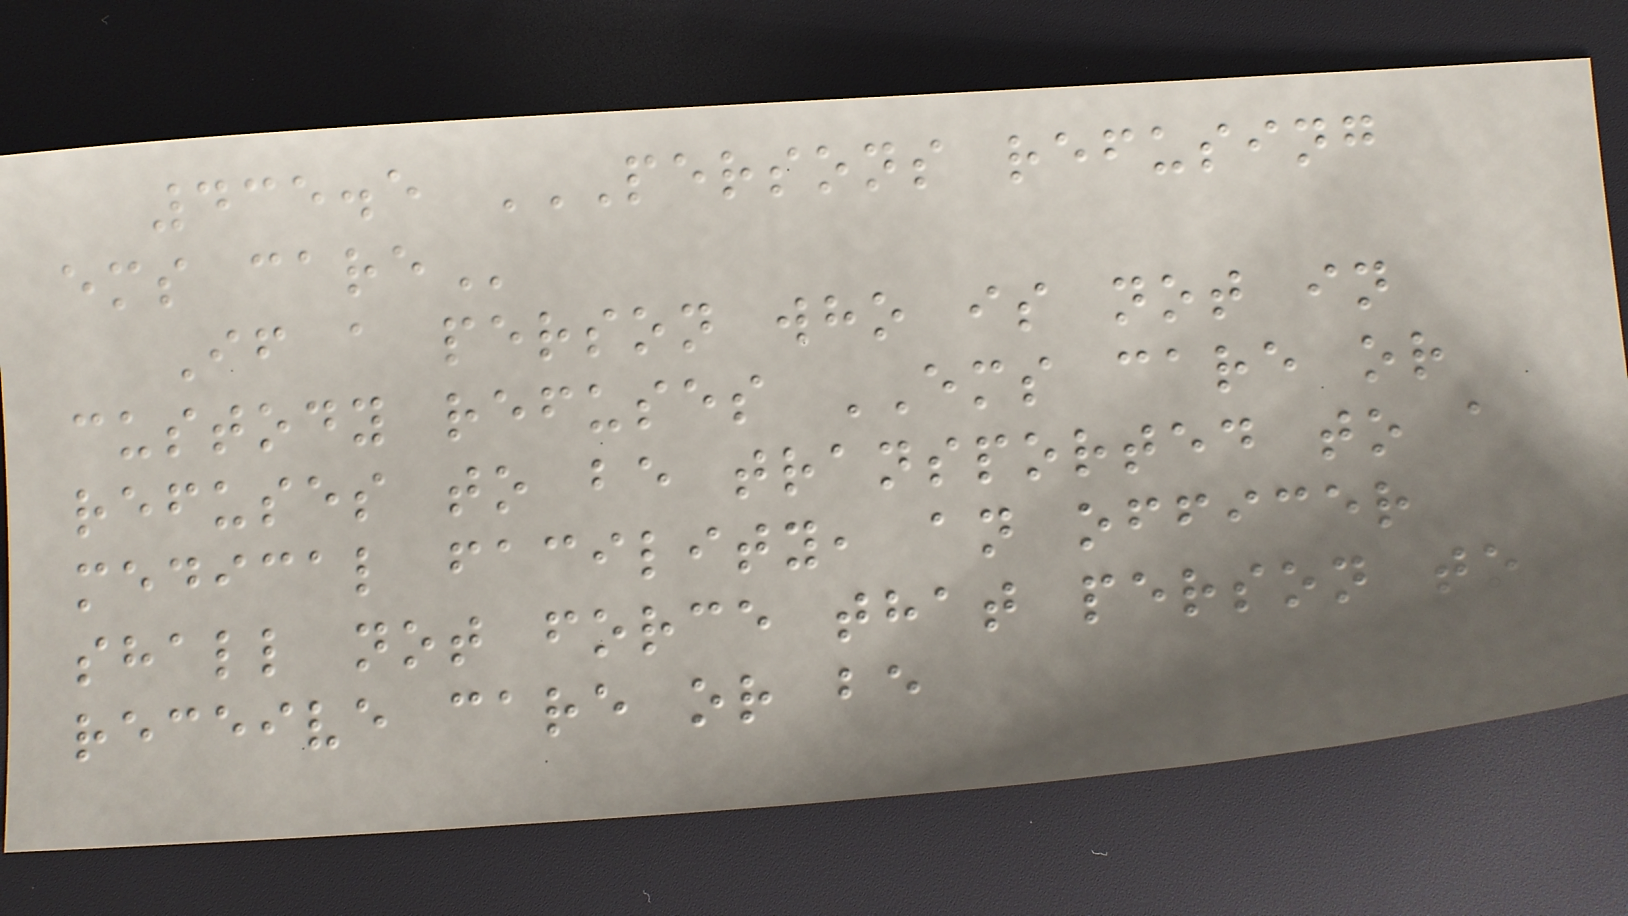435.5 PERSONS REFUSING
EMS CARE
If a person who is not in
custody refuses EMS care or
refuses to be transported to a
medical facility, an officer
shall not force that person to
receive care or be
